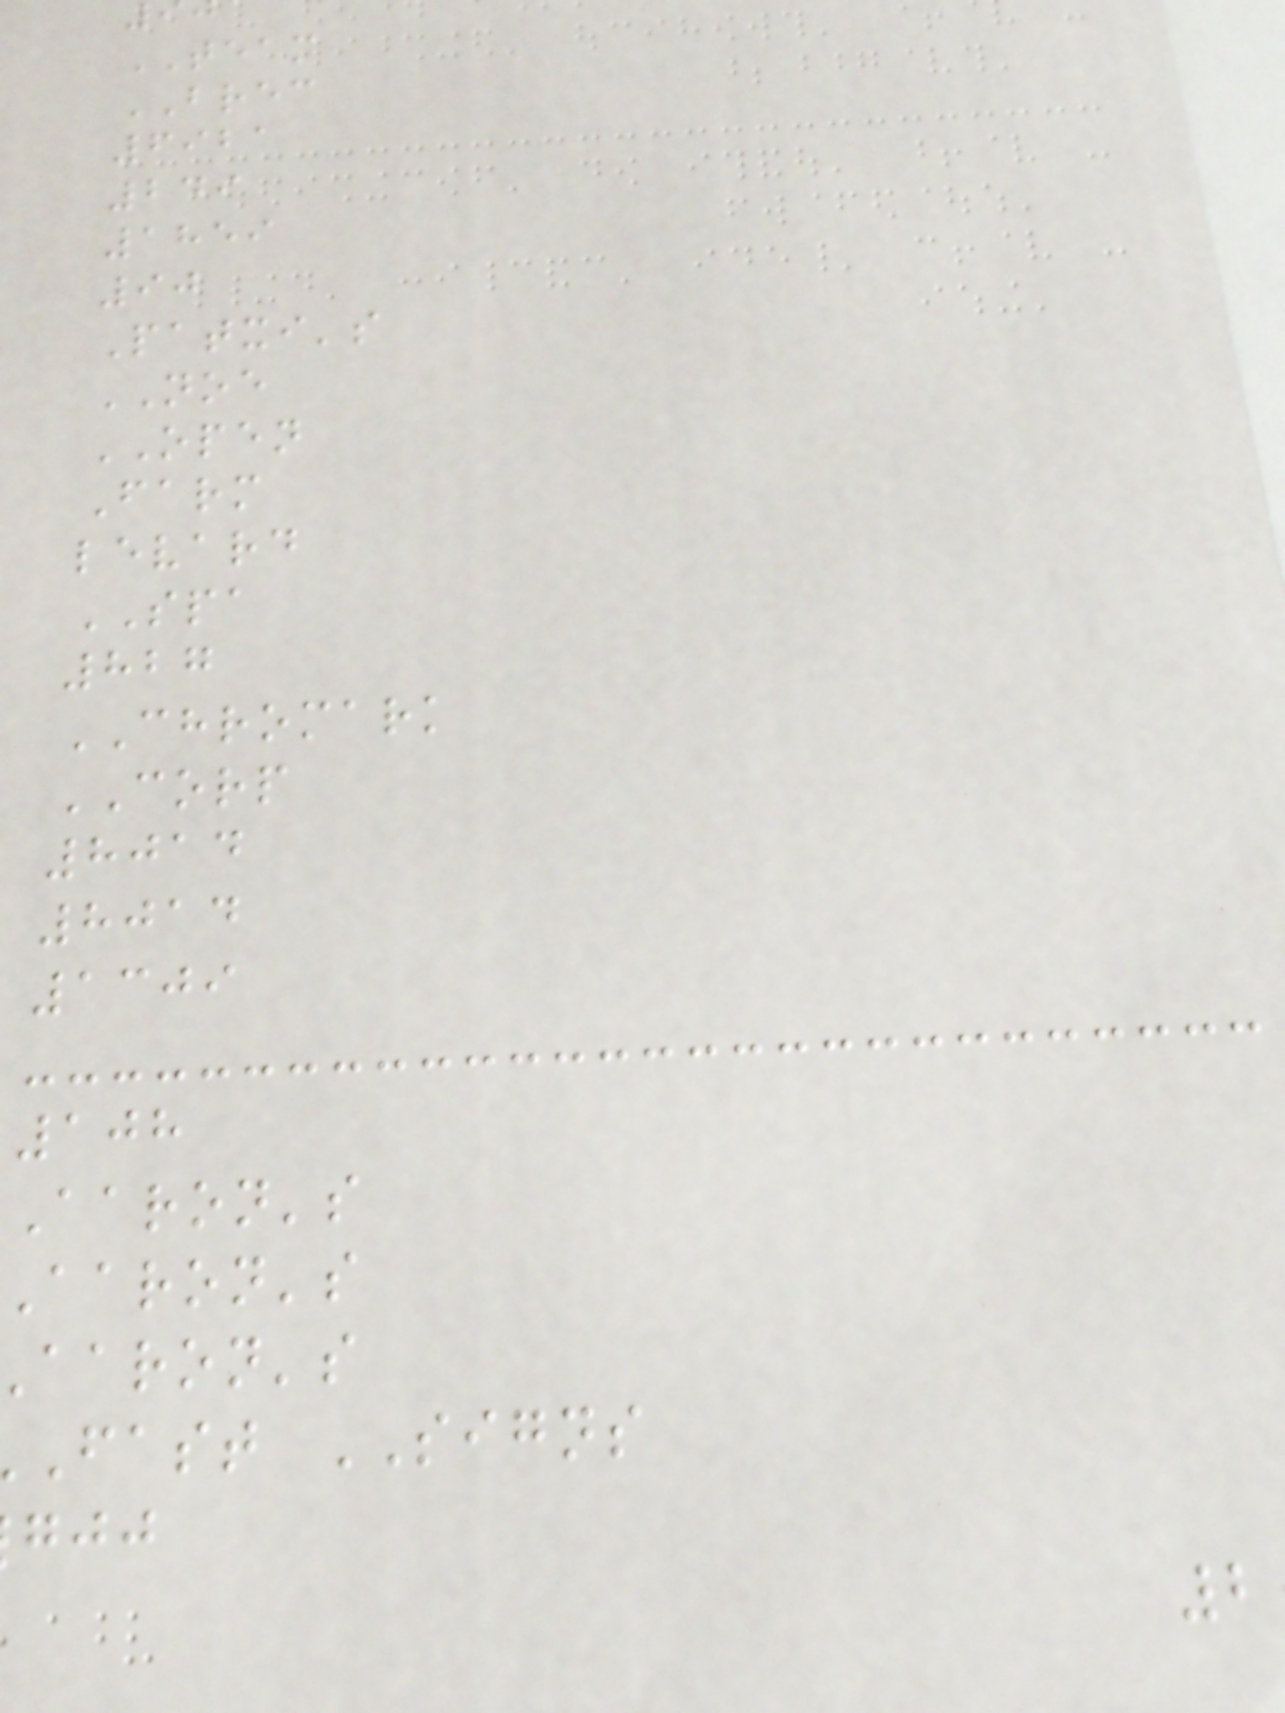TEAM
BREC
6921
249
1859
90
Patxi's
NOE
OPEN
Farm
levard
SPA
827
CHROMARK
CORP
8014
8014
1309
108
Aaron's
Aaron's
aaron's
fast SIGNS
